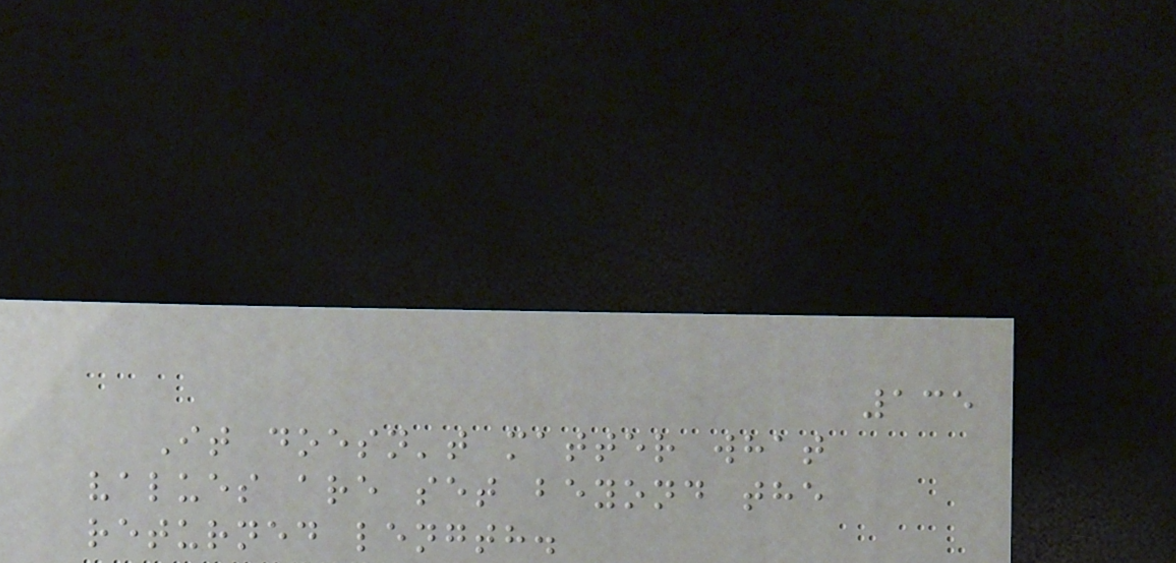135
It doesn't matter what
values are set beyond the
returned length.
